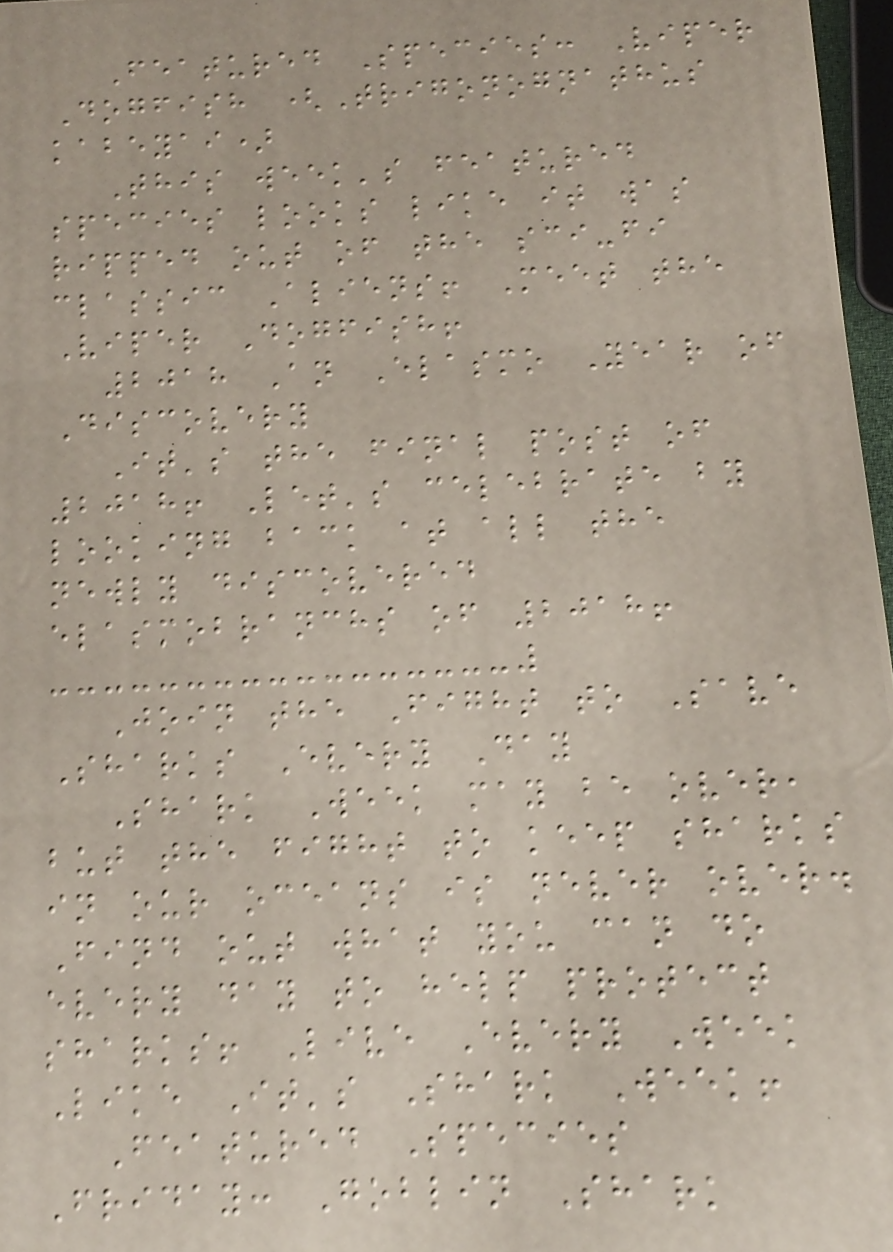Featured Species: Viper
Dogfish (Trigonognathus
kabeyai)
This week's featured
species looks like it was
ripped out of the sci-fi
classic Aliens! Meet the
Viper Dogfish!
2018 An Elasmo Year of
Discovery
It's the final post of
2018! Let's celebrate by
looking back at all the
newly discovered
elasmobranchs of 2018!
Join the Fight to Save
Sharks Every Day
Shark Week may be over,
but the fight to keep sharks
in our oceans is never over.
Find out what you can do
every day to help protect
sharks! Live Every Week
Like It's Shark Week!
Featured Species
Friday: Goblin Shark
